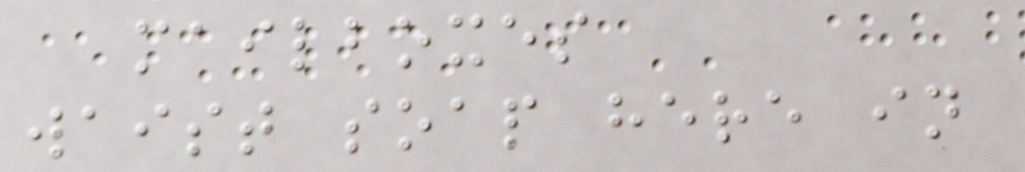mailboxes
waist soap here in
